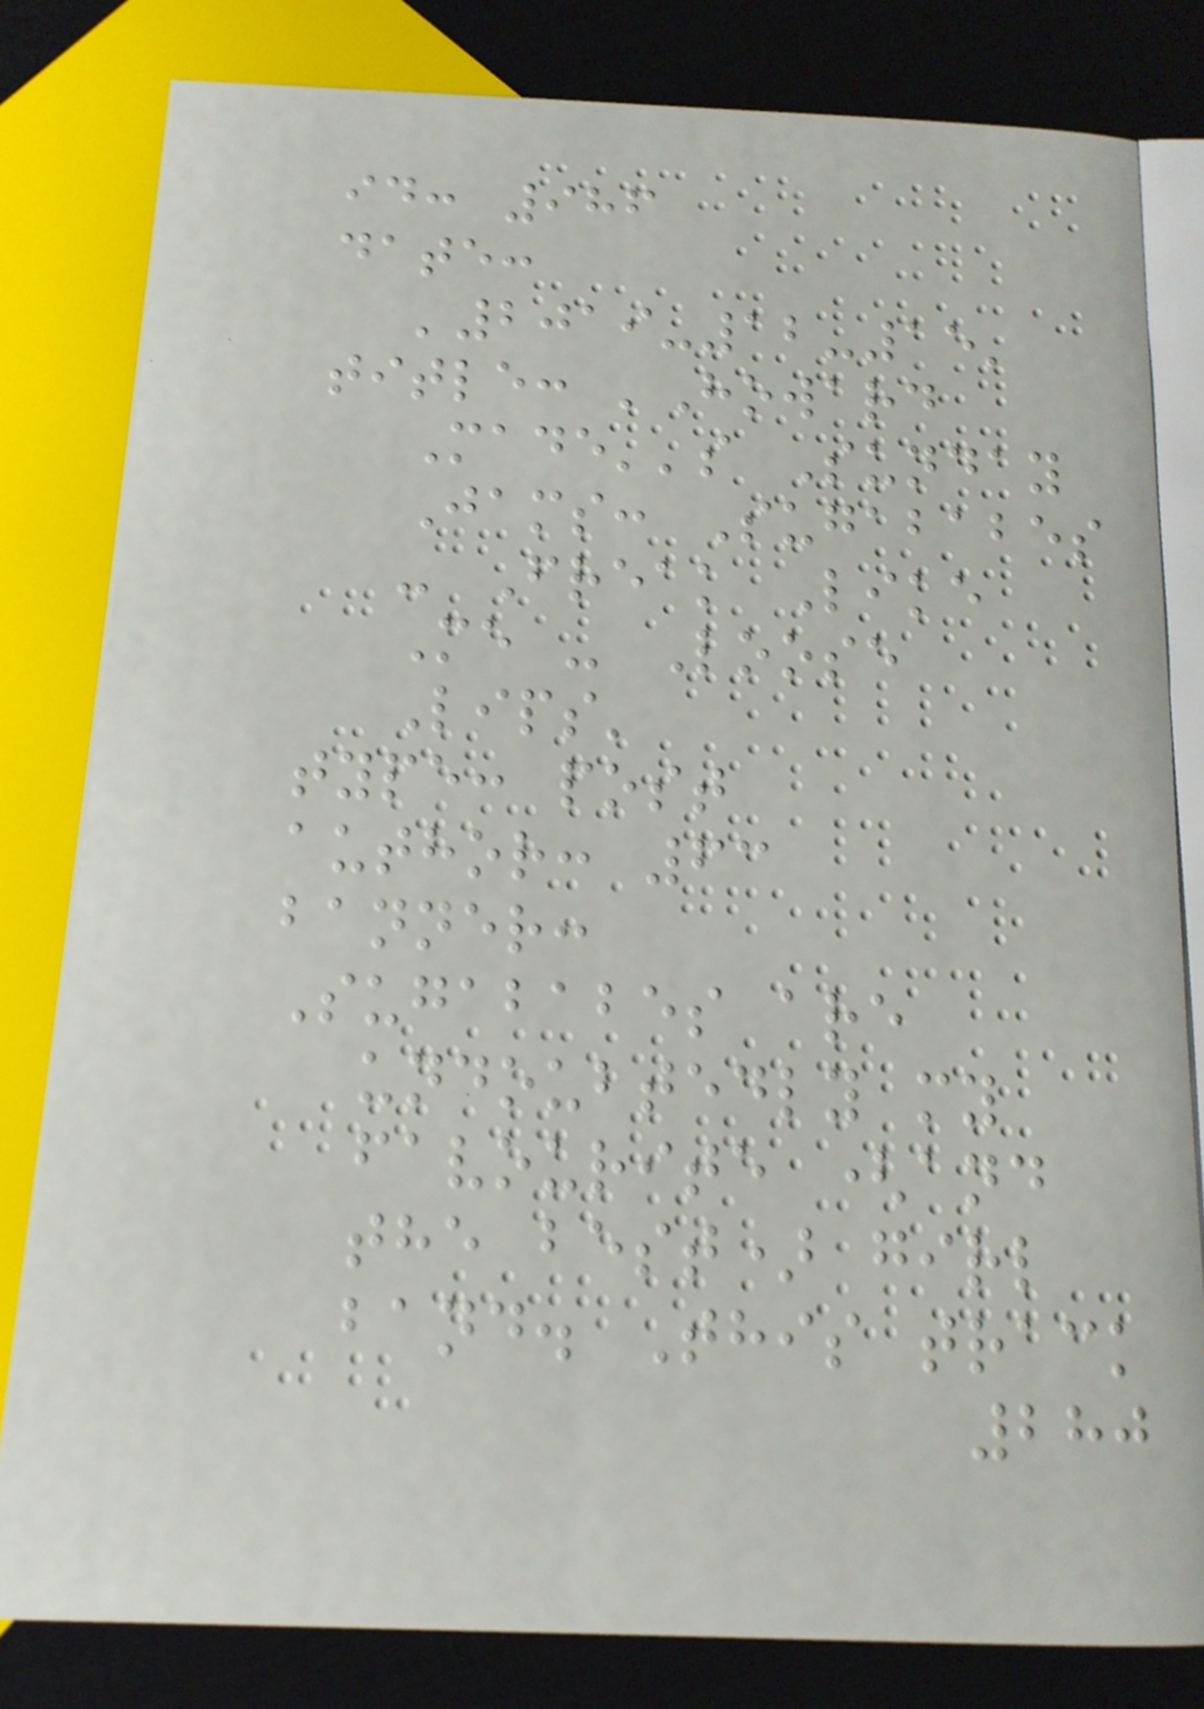id: 986
date:
'2019-12-15'
title: 'Howard
Made''s Sunday
Jams: Sugababes
- Freak Like
Me - Loose
Lips'
type: post
author: 63
banner:
Sugababes are
undoubtedly my
favourite (and
the best) girl
band. This track
280
